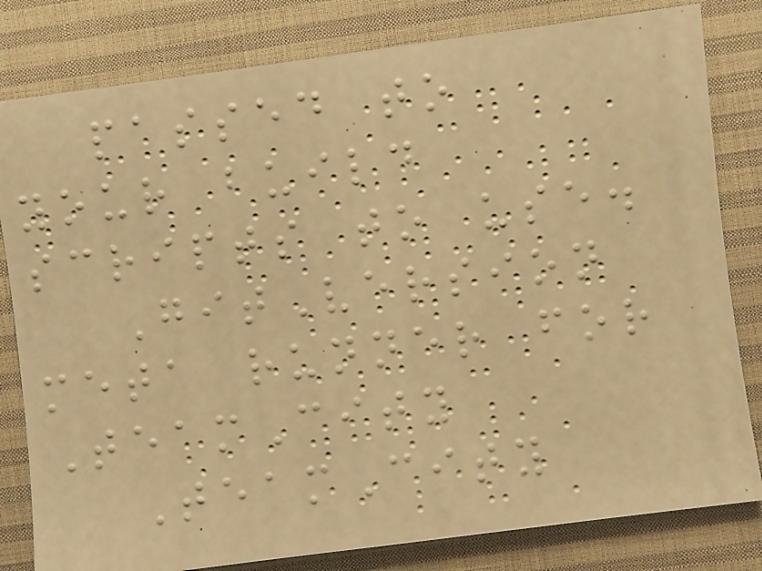passed to
your build
scripts to use.
GitVersion
meta runner for
TeamCity
TeamCity
